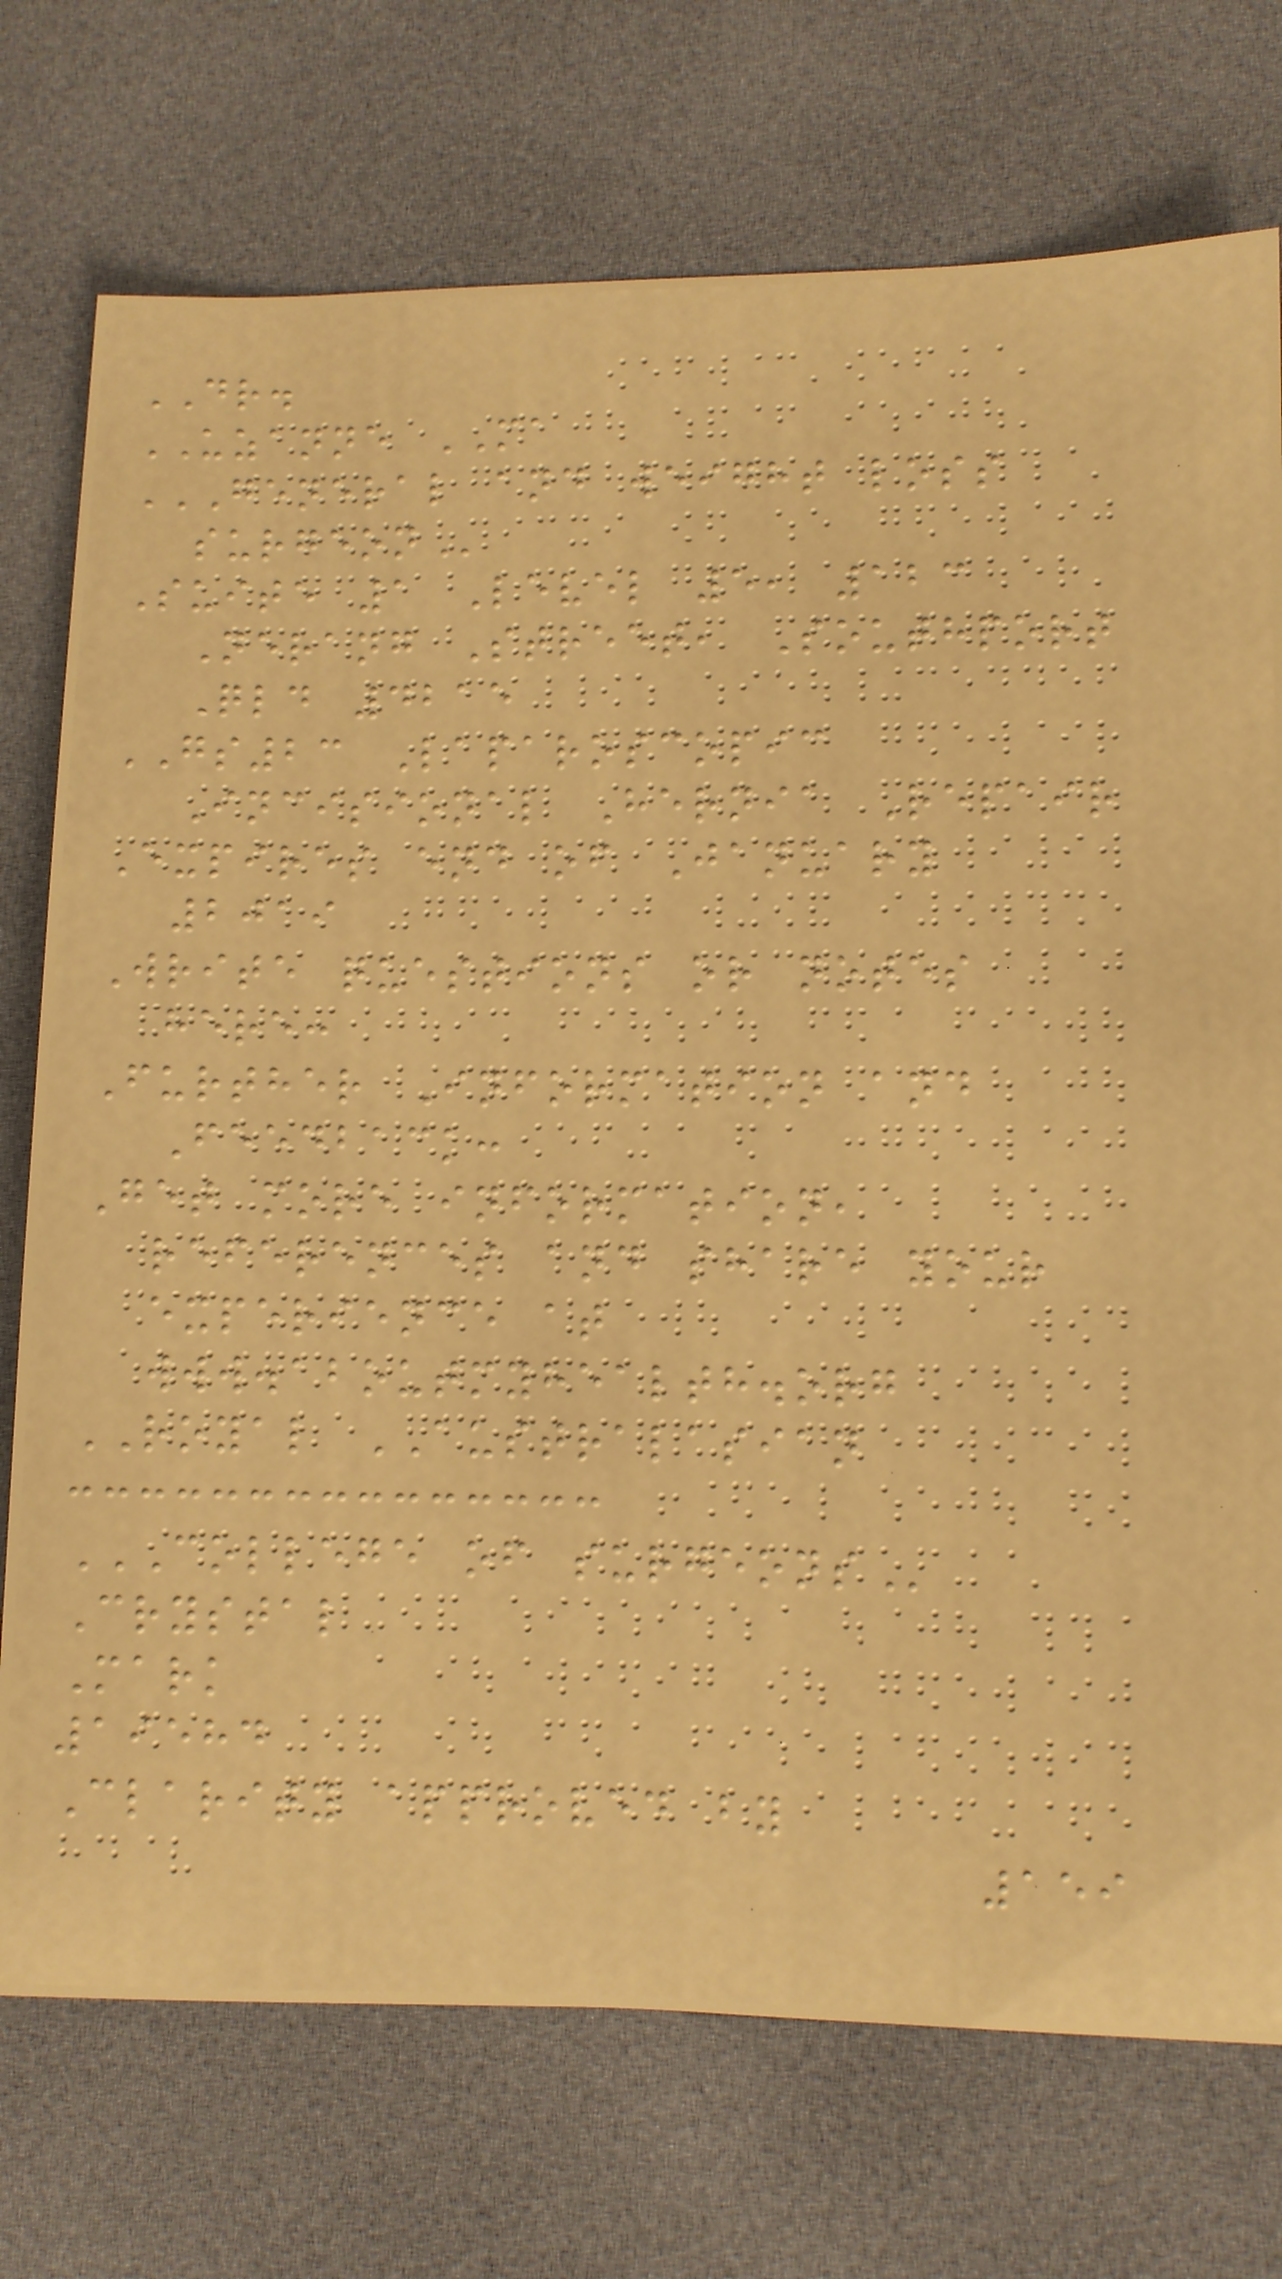DR.
UZANNE MA
GENERAL AND WEIGHT LOSS
SURGEON
Suite 1 Level 5, 123
Nerang Street, Southport
Qld 4215
GS23 Laparoscopic
Incisional Hernia Repair
Expires end of January
2019
Write questions or notes
here:
Further Information and
Feedback:
Get more information,
references and share your
experience at
www.aboutmyhealth.org
ROYAL AUSTRALASIAN
COLLEGE OF SURGEONS
Crystal
Mark
19584
Clarity approved by
159
